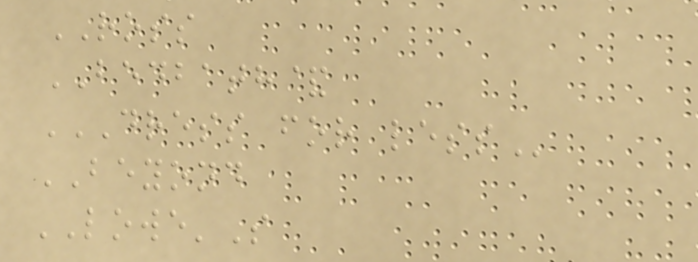ROSS
BEDBATH&
DRESS FOR LESS
BEYOND
LOWE'S
